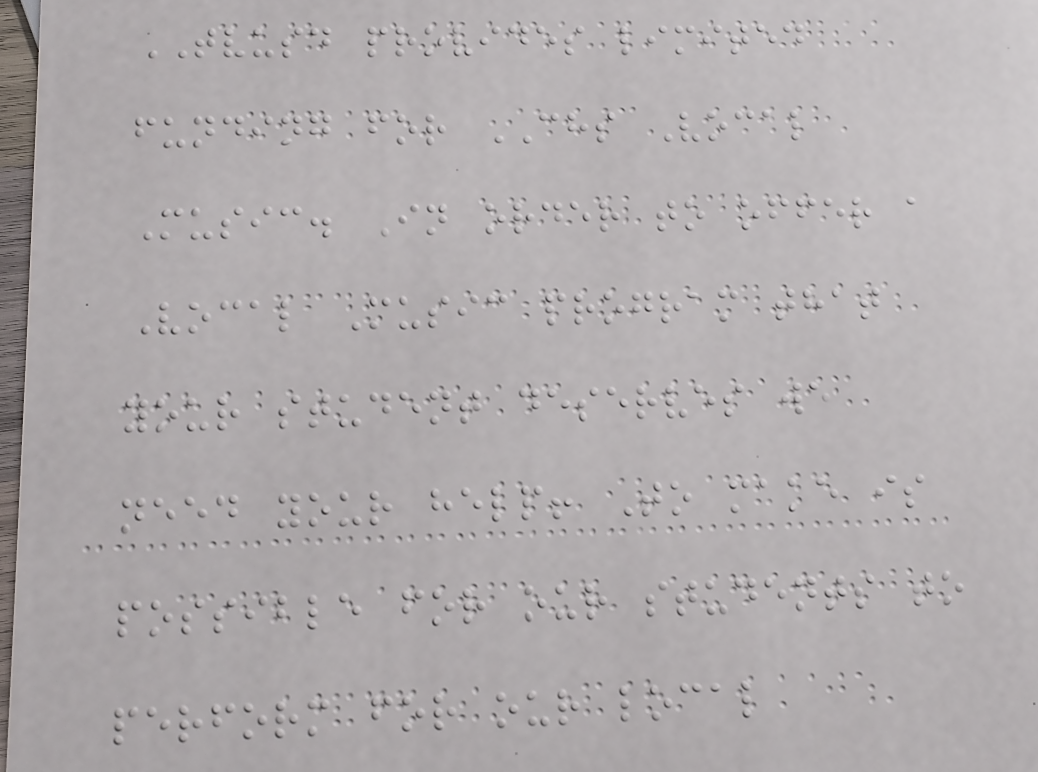TVUSD provides limited
funding for CHS Vocal
Music. In order to offer a
Vocal Music program that
your student deserves we
need your help! To make is
possible for our students to
perform for our local
